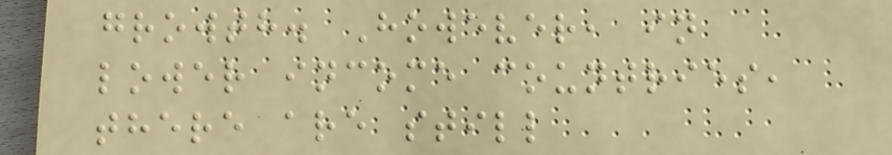growth. However, in
lower income countries,
there are still
